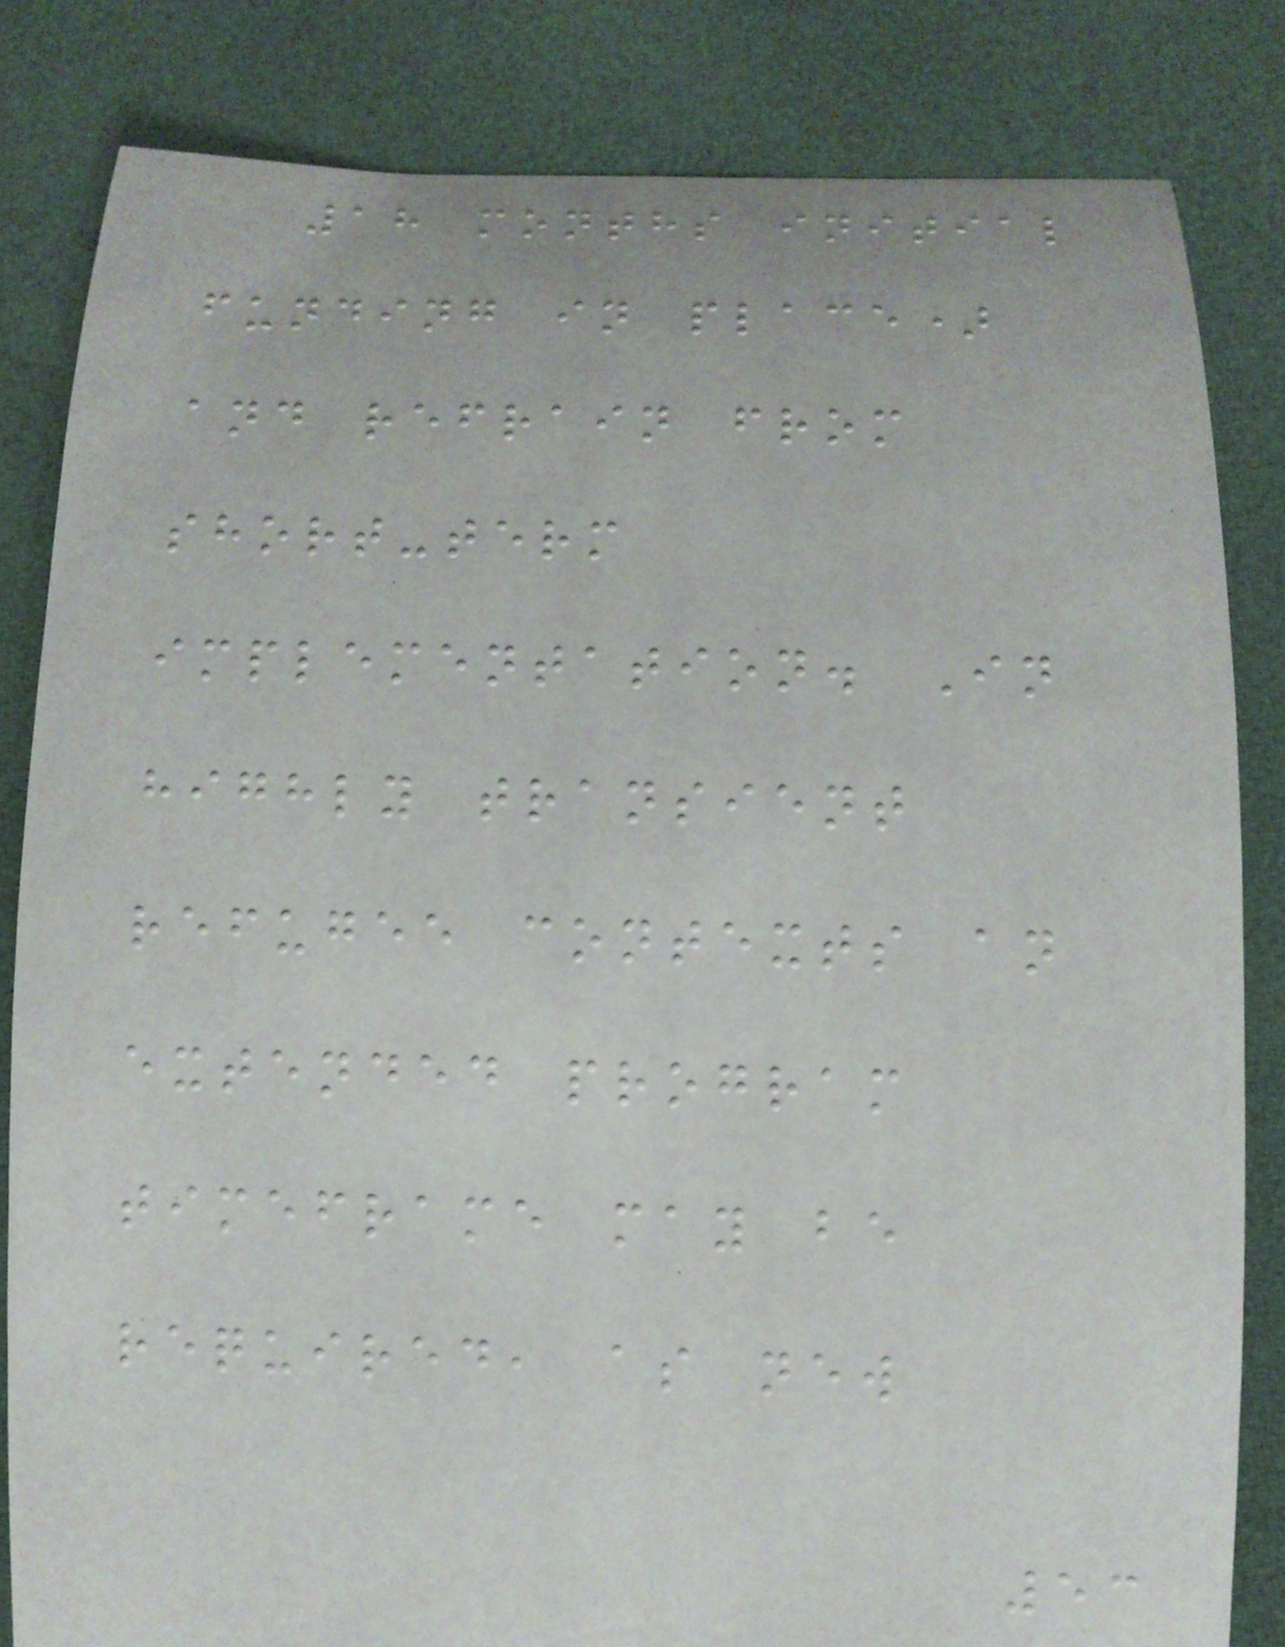18 months initial
funding in place)
and refrain from
short-term
implementation. In
highly transient
refugee contexts an
extended program
timeframe may be
required, as new
53
